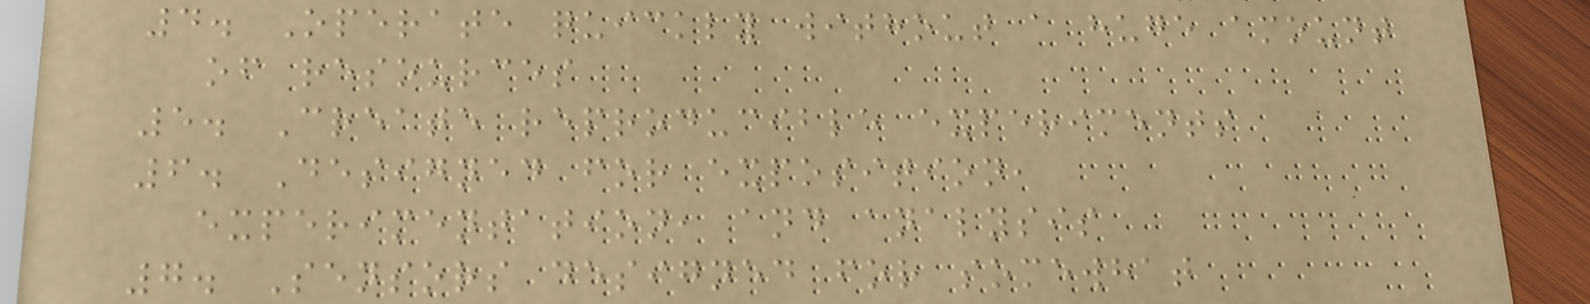4. Operate quickly without a huge amount
of resources
5. Create reproducible experiments
6. Designed for exposition,
experimentation, and analysis
7. Sensors designed for somewhat
